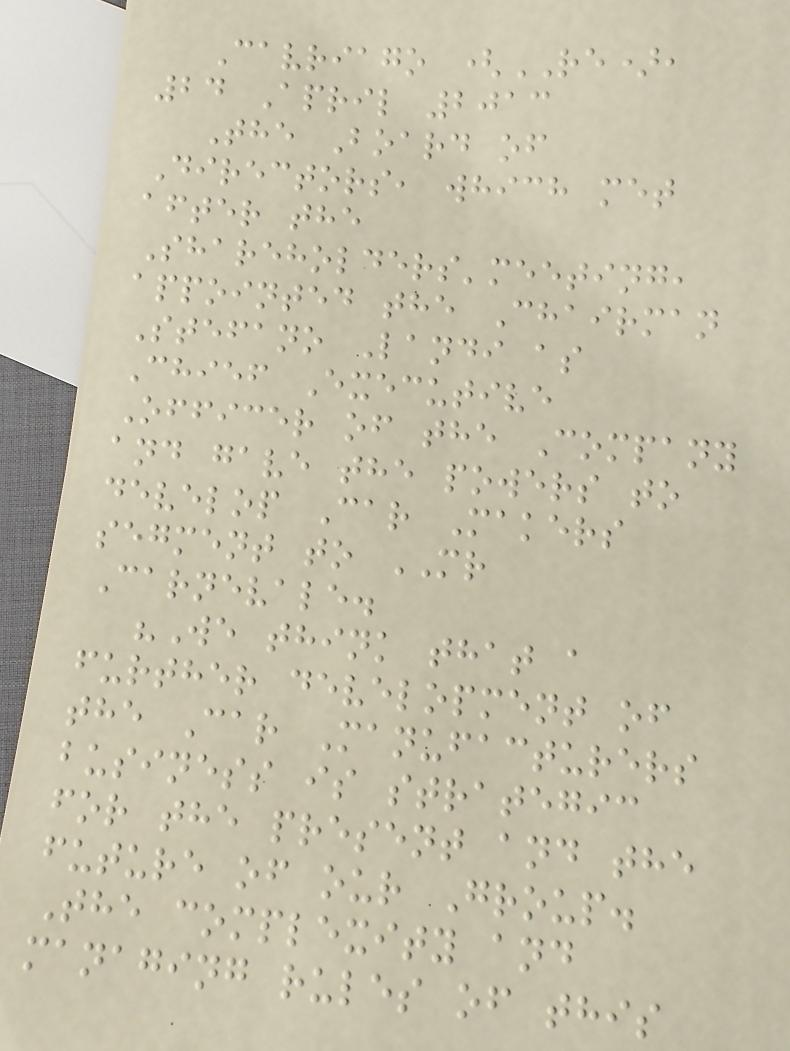Cavriago (RE),
24 April 2013
The Board of
Directors, which met
after the
Shareholders'meeting,
appointed the Chairman
Stefano Landi as
Chief Executive
Officer of the Company
and gave the powers to
develop Car Makers
segment to MR
Carnevale.
"We think that a
further development of
the Car Manufacturers
business is strategic
for the present and the
future of our Group.
The complexity and
managing rules of this
